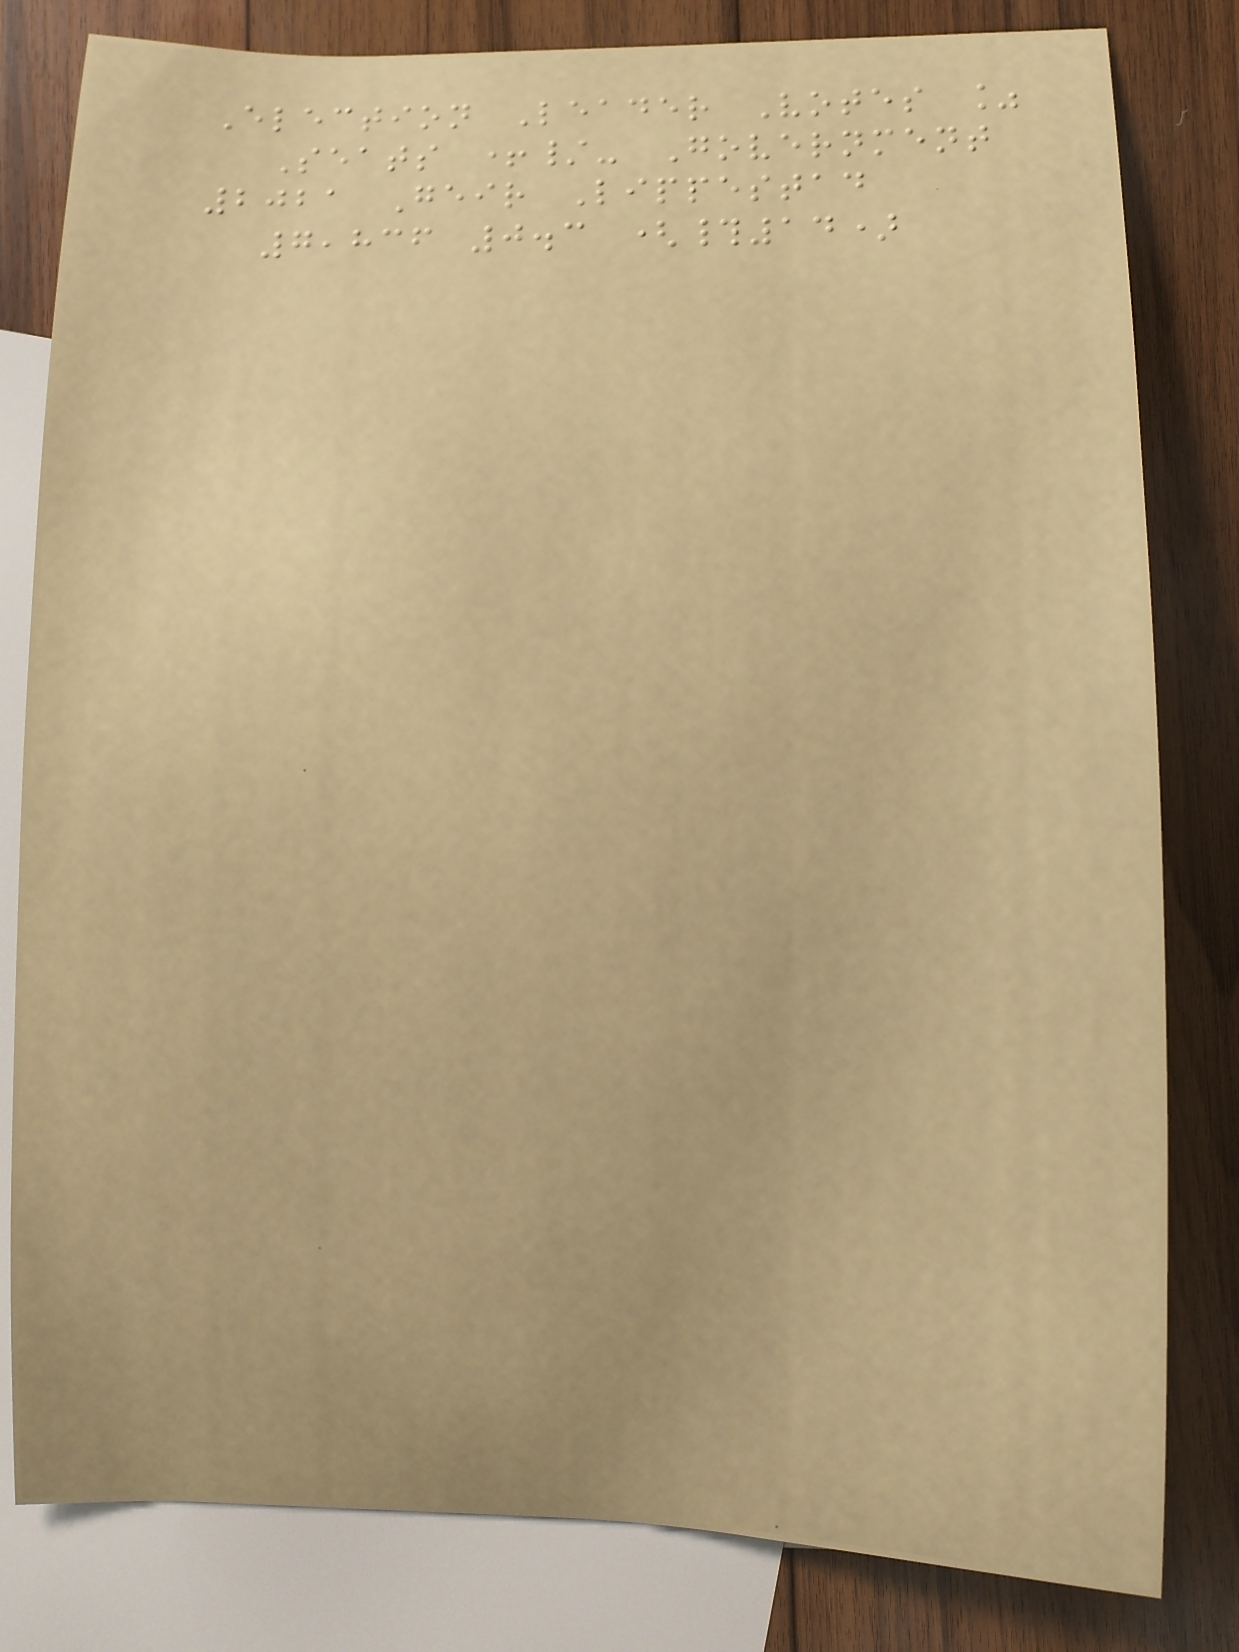Election Leader Votes %
Seats +/- Government
2021 Geir Lippestad
7,836 0.3 (#14)
